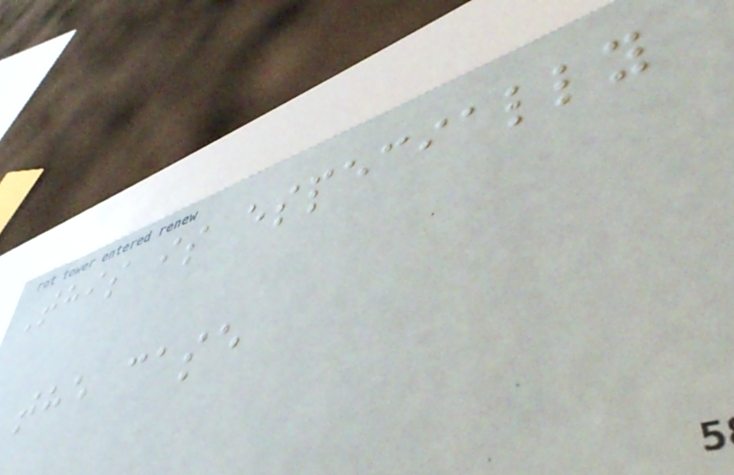This is especially
the case
